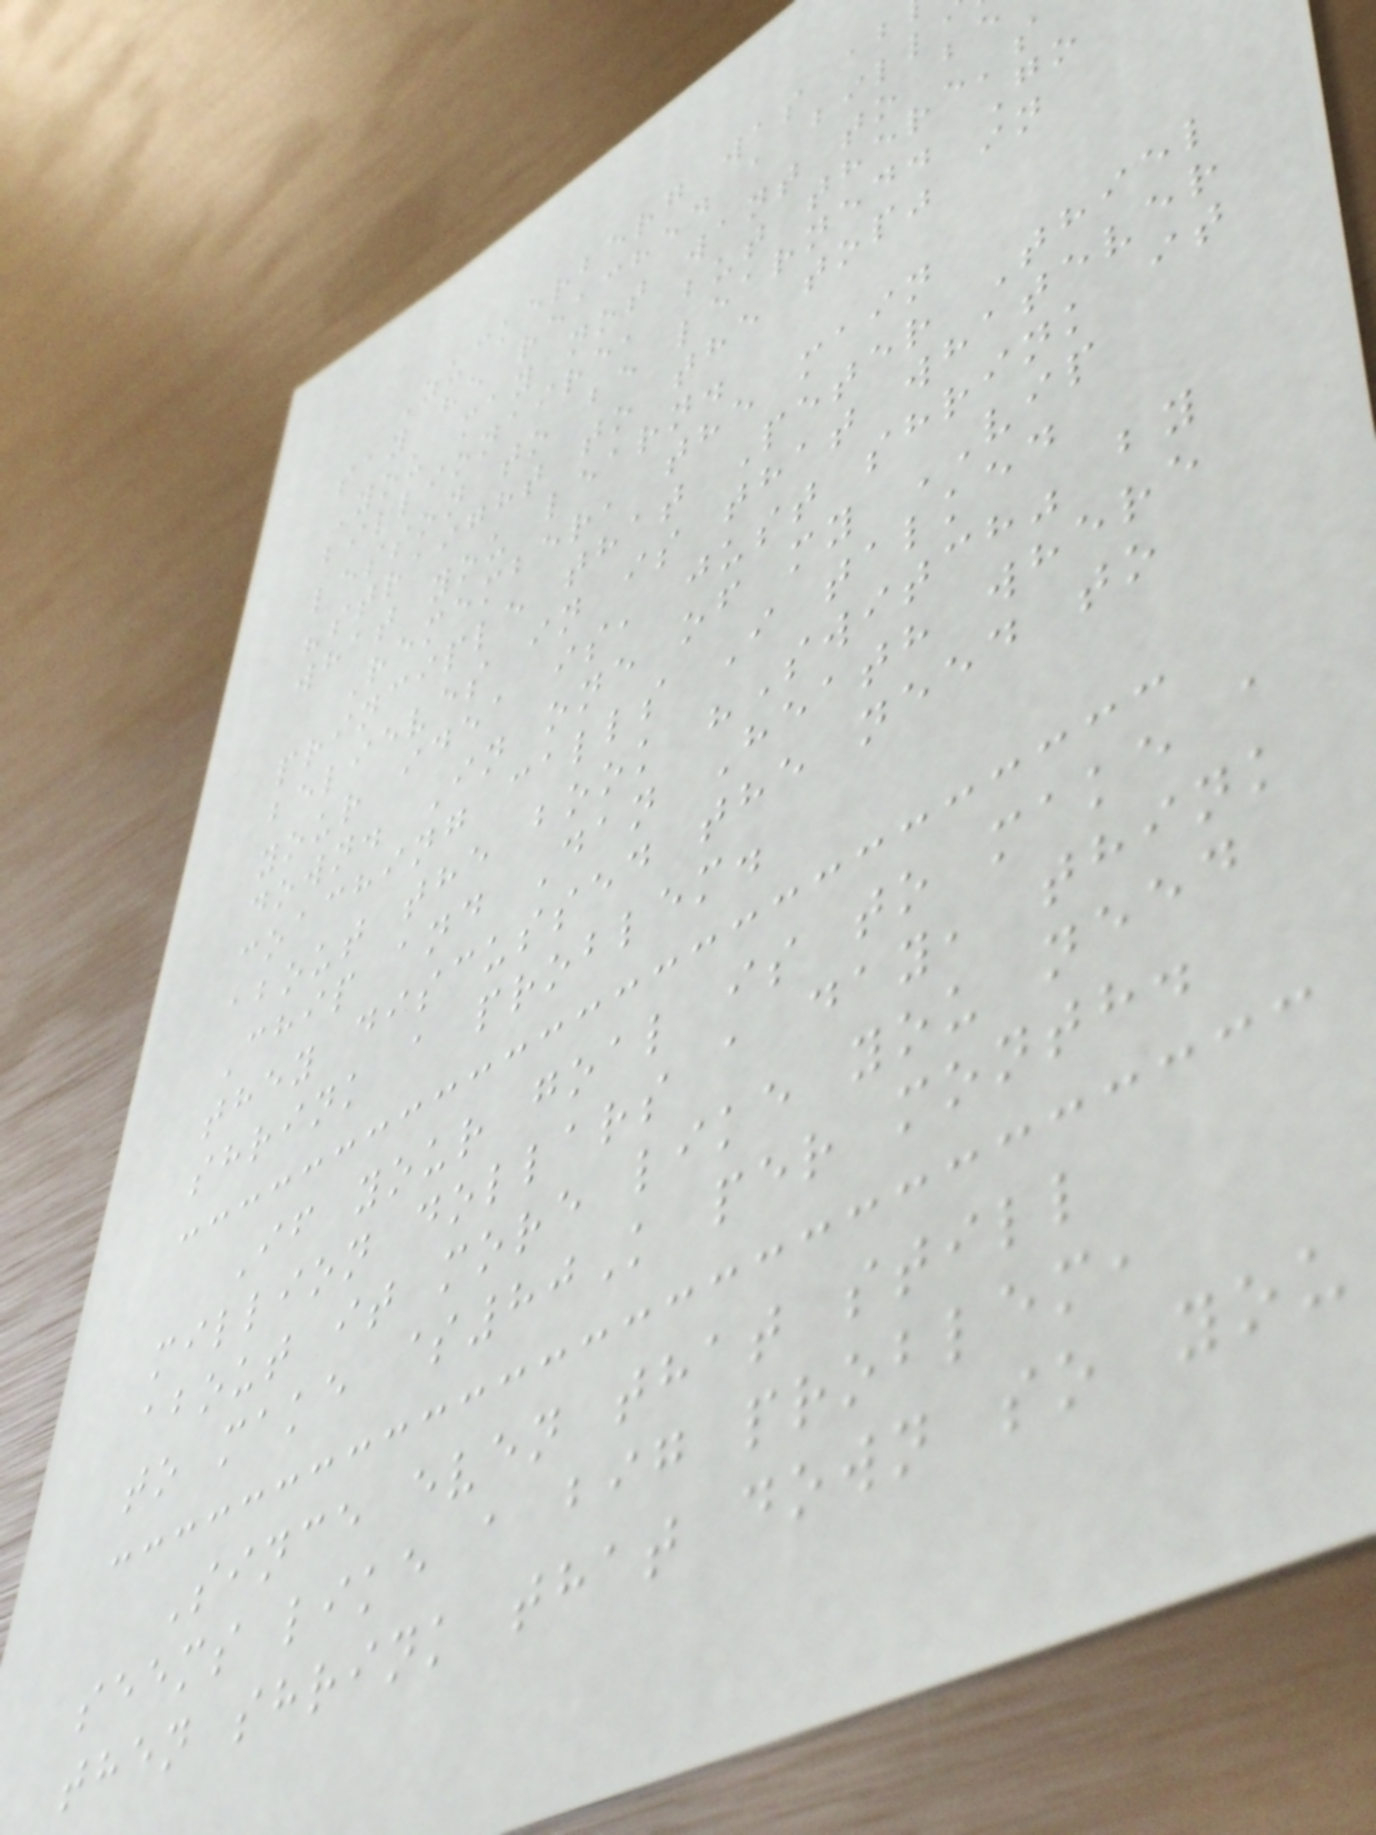Zuckerberg was ab
say he reached a bill
You may not want to be
billionaire, but there's
lesson to be learned. Go
"straight to the top" in
what you learn.
Remember, the main
principle that Peter Thiel
believes in is that whatever
your idea is, just shrink it
down. In one of my VIP
coaching calls I talked
about the book "Switch" by
Chip and Dan Heath where
they discussed the need to
shrink a problem.
If your goal is to make a
million dollars a day, think
about it more like you need
to make $80K per month.
Since even that still
seems like a big problem,
then shrink that down so you
